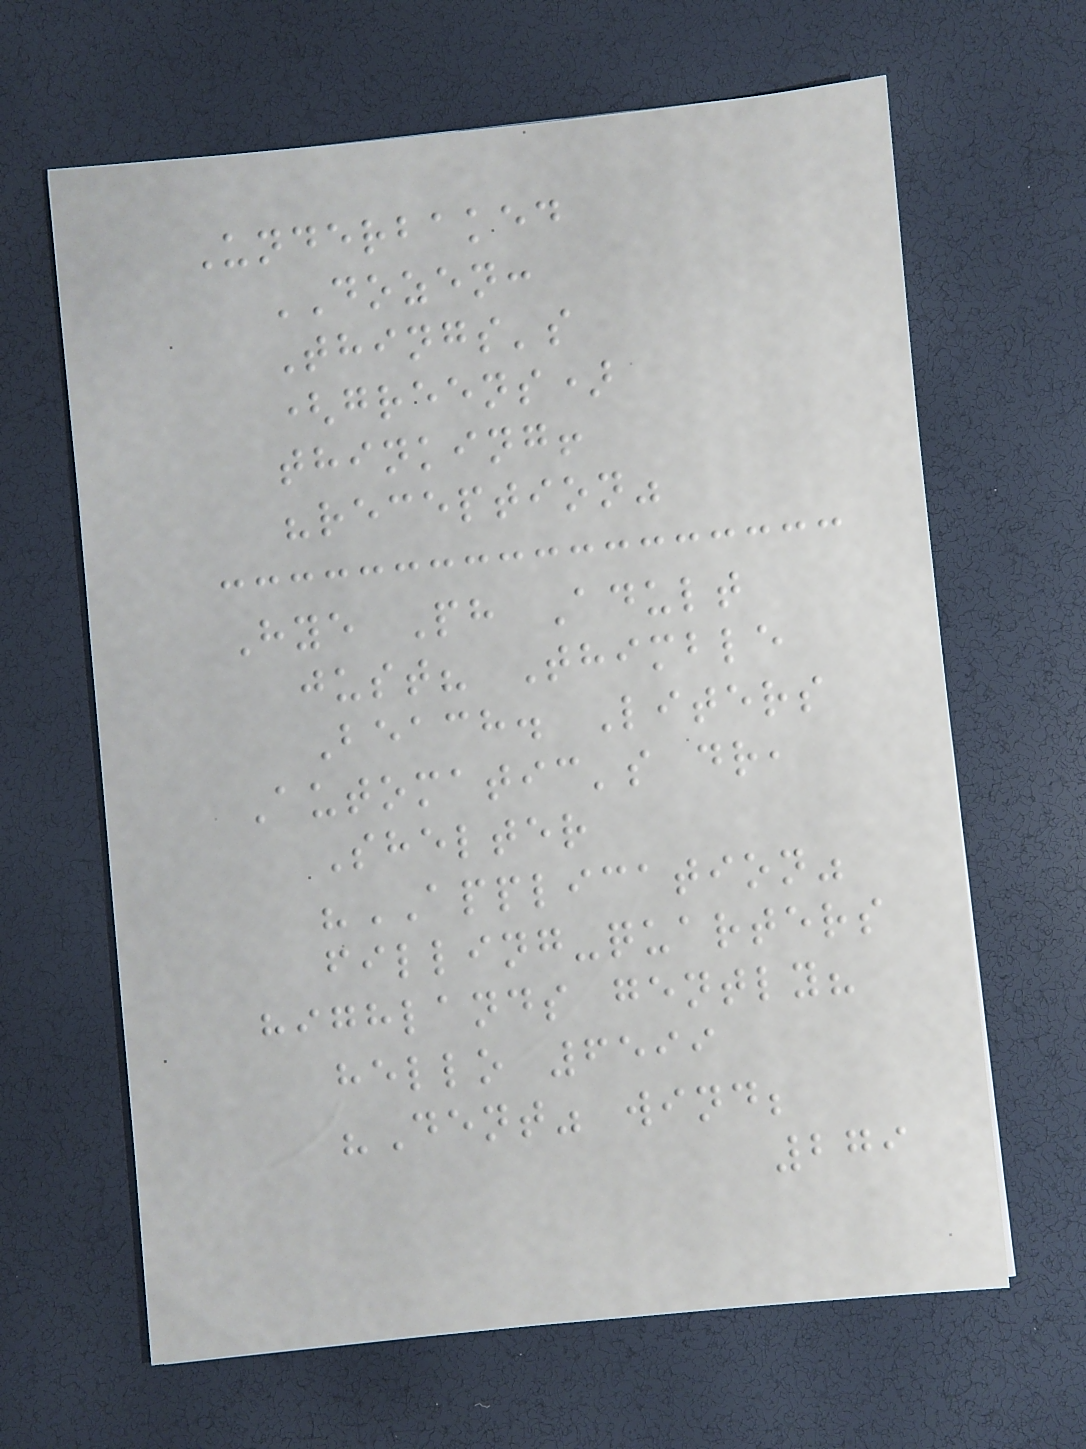Underbaked
DOZEN:
Things's
(greens)
thinking!
"reception"
Hye Ph Adult
just? Thimble
Beach. Liters
Automatic's dr,
Shelter
"APPLICATION"
filling-quarters
highlands gently?
hello 6599
"Dent" wind;
279
